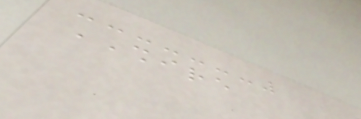SHIRE
